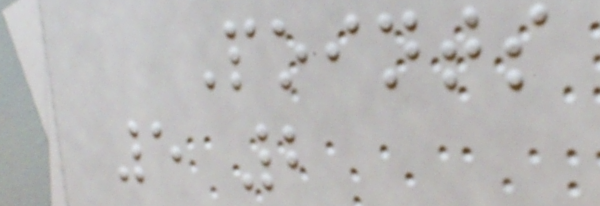Points
5 2
